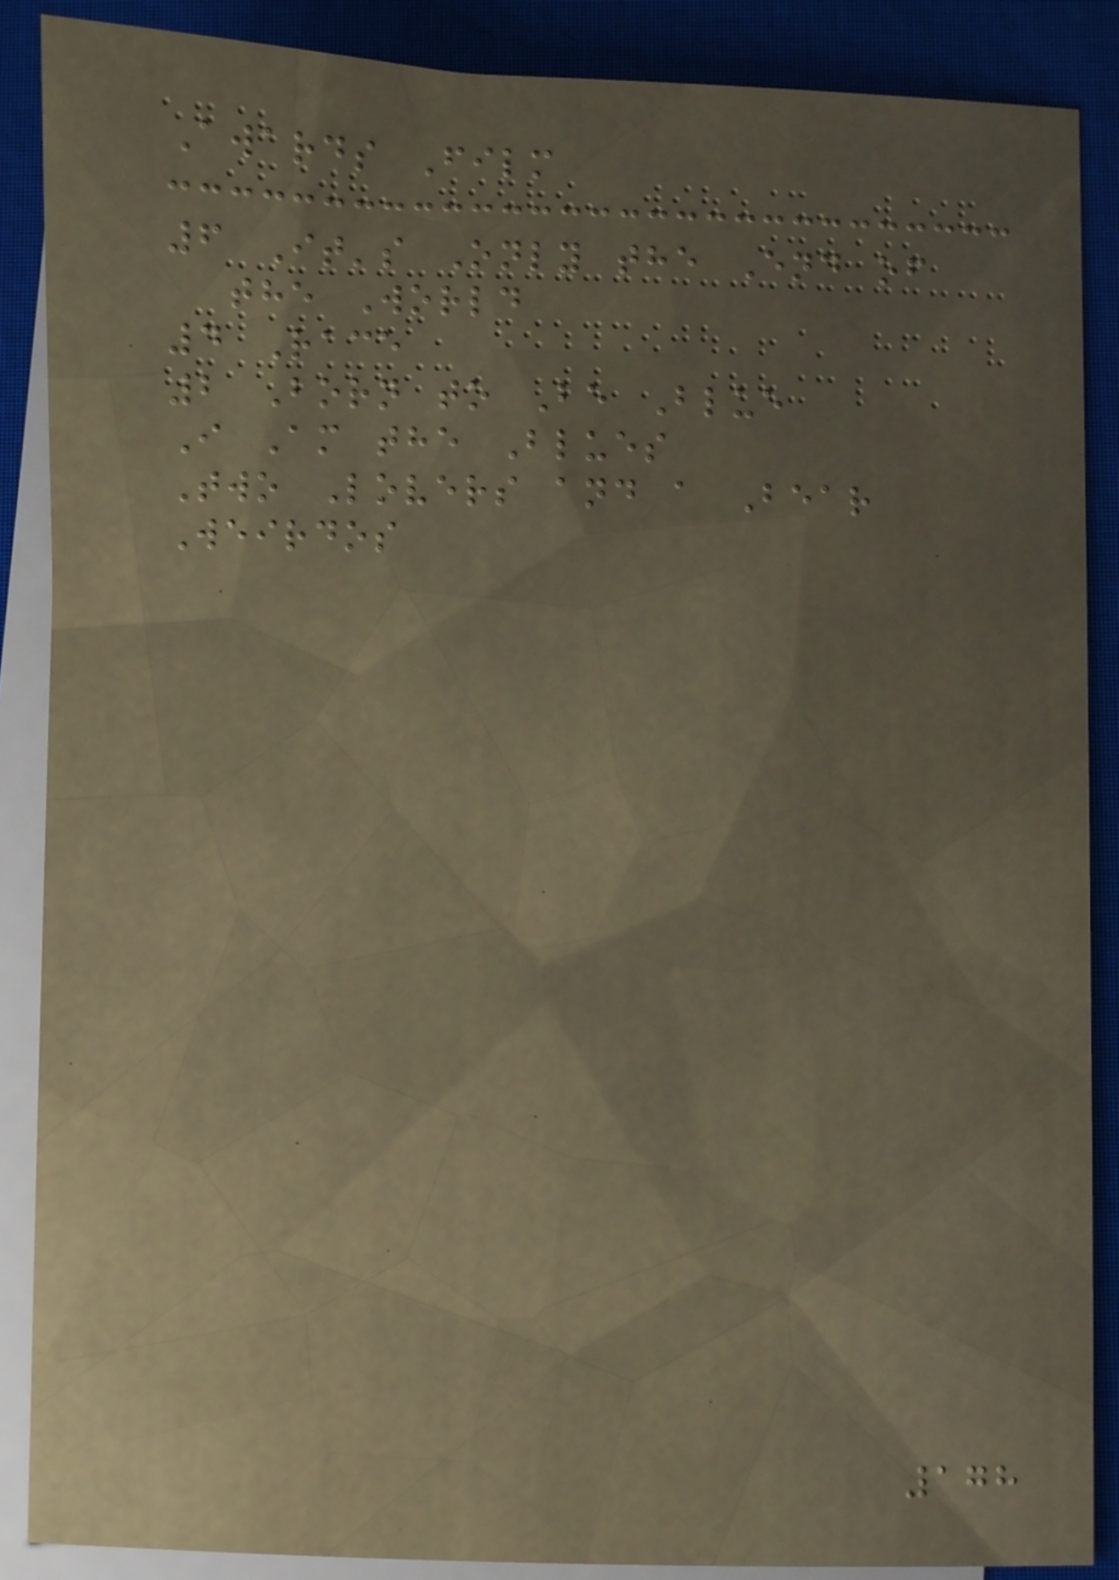Awards Film
6 It's Only the End of
the World
4 Race
2 Born to Be Blue
I Am the Blues
Two Lovers and a Bear
Weirdos
178
